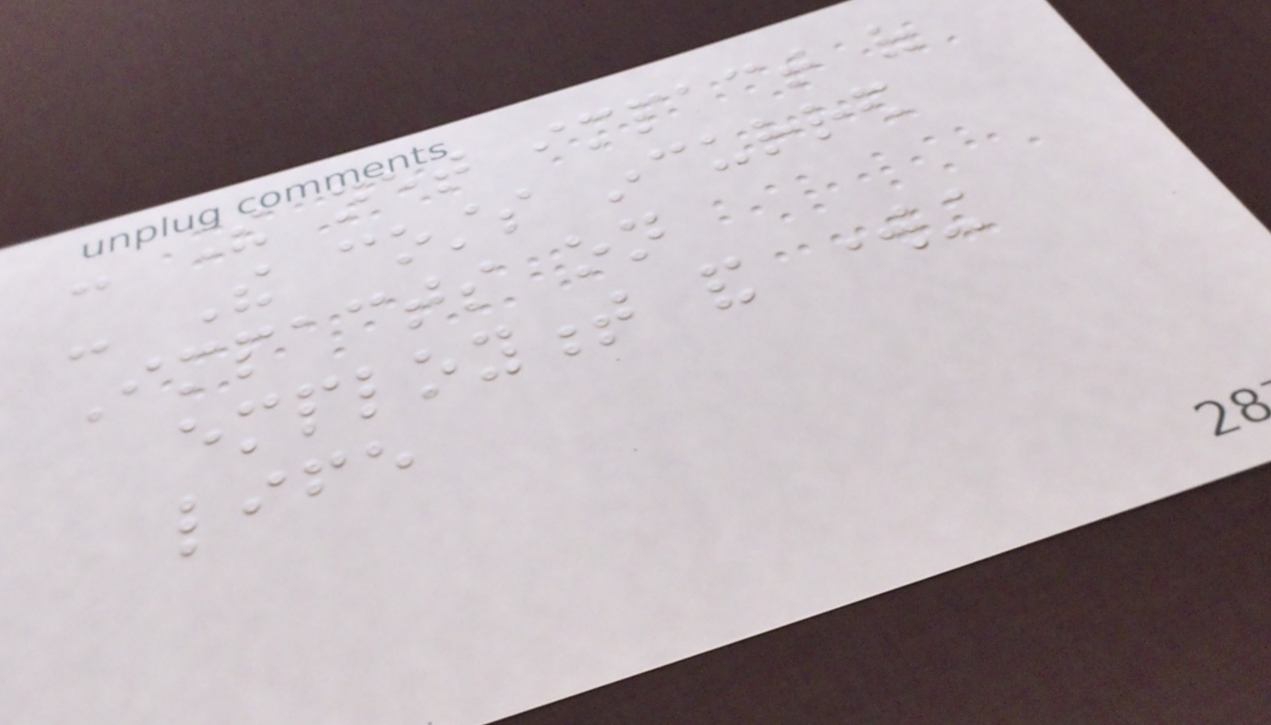- The net impact of
- The costs incurred
Impacts on
employment and working
life
